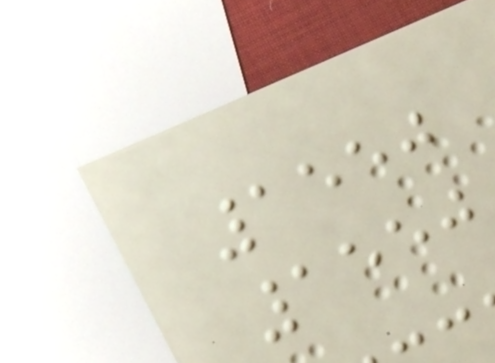1550
1550
